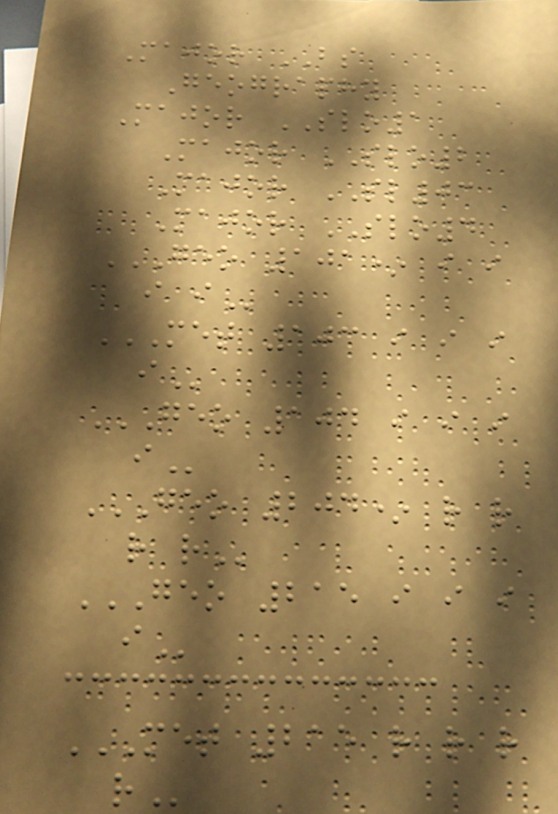Major BS
Geography
Major SLO1
Major SLO2
Major SL03
Major SLO4
GEO 101* I I
I I
MET 103 I I I
I
GEO 104 I I I
I
GEO 204* R R
R R
GEO 215 I I I
I
MET 215 R R R
R
